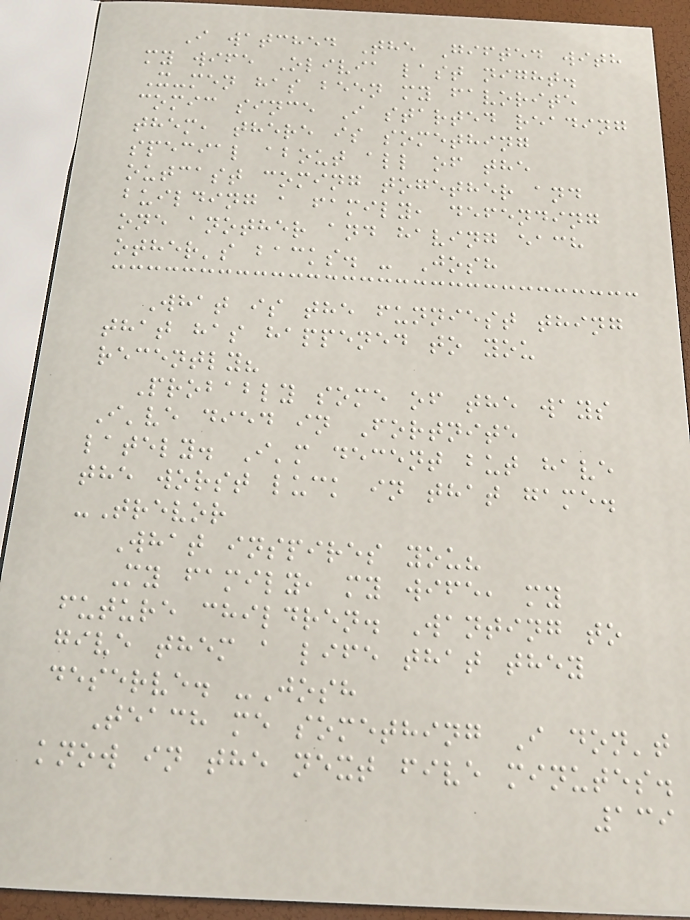I watched The Gifted with
my wife Olivia last night.
X-men has been my favorite
comic since I started reading
them, there is something
special about all of the
outcast coming together and
building a family, defending
one another and having each
other's backs. - Josh
What is the funniest thing
that has happened to you
recently?
Probably some of the ways
I've died in Fortnite
lately. I'm decent but have
the worst luck in that game.
-Trevor
What inspires you?
My family, my wife, my
future children. Wanting to
give them a life that they
deserve. -Josh
Teach me something I don't
know in the next five minutes.
139
